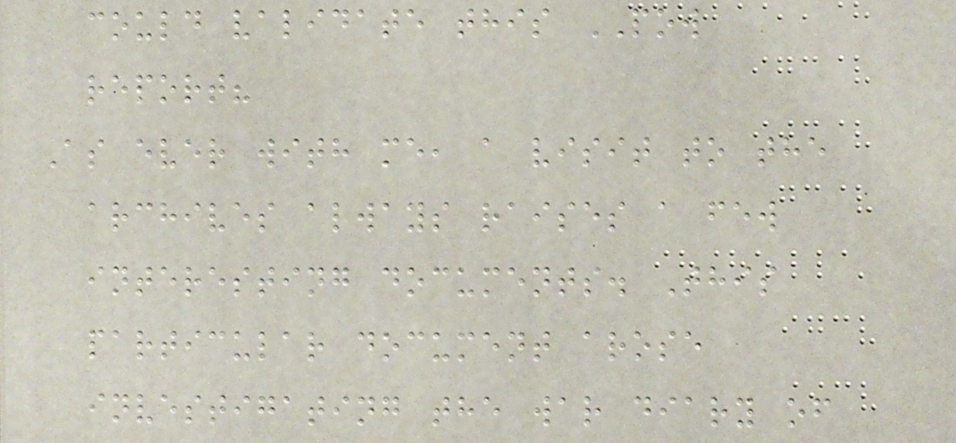could validate this POW
report?
As ever with me, a visit to the
archives always raises a few
interesting documents. This
particular document arose
investigating the war diary of
